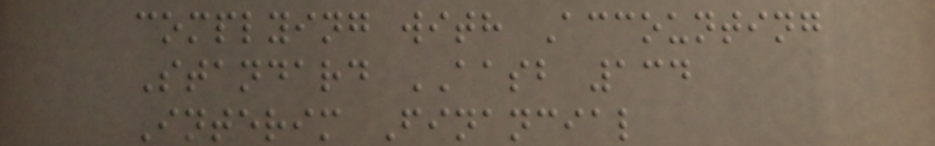complying with Accounting
Standard AASB 134
Interim Financial
